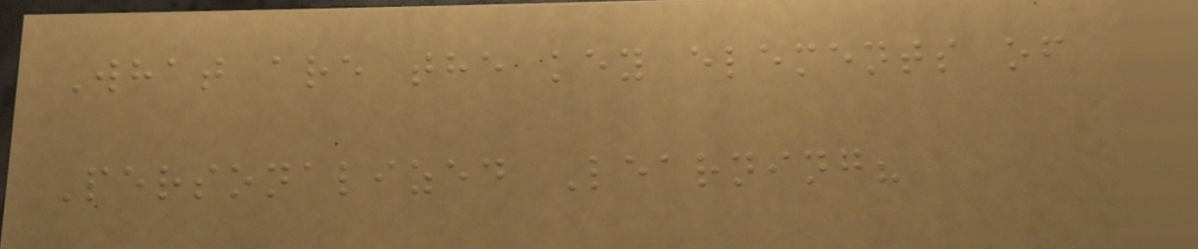What are the key elements of
Personalized Learning?
